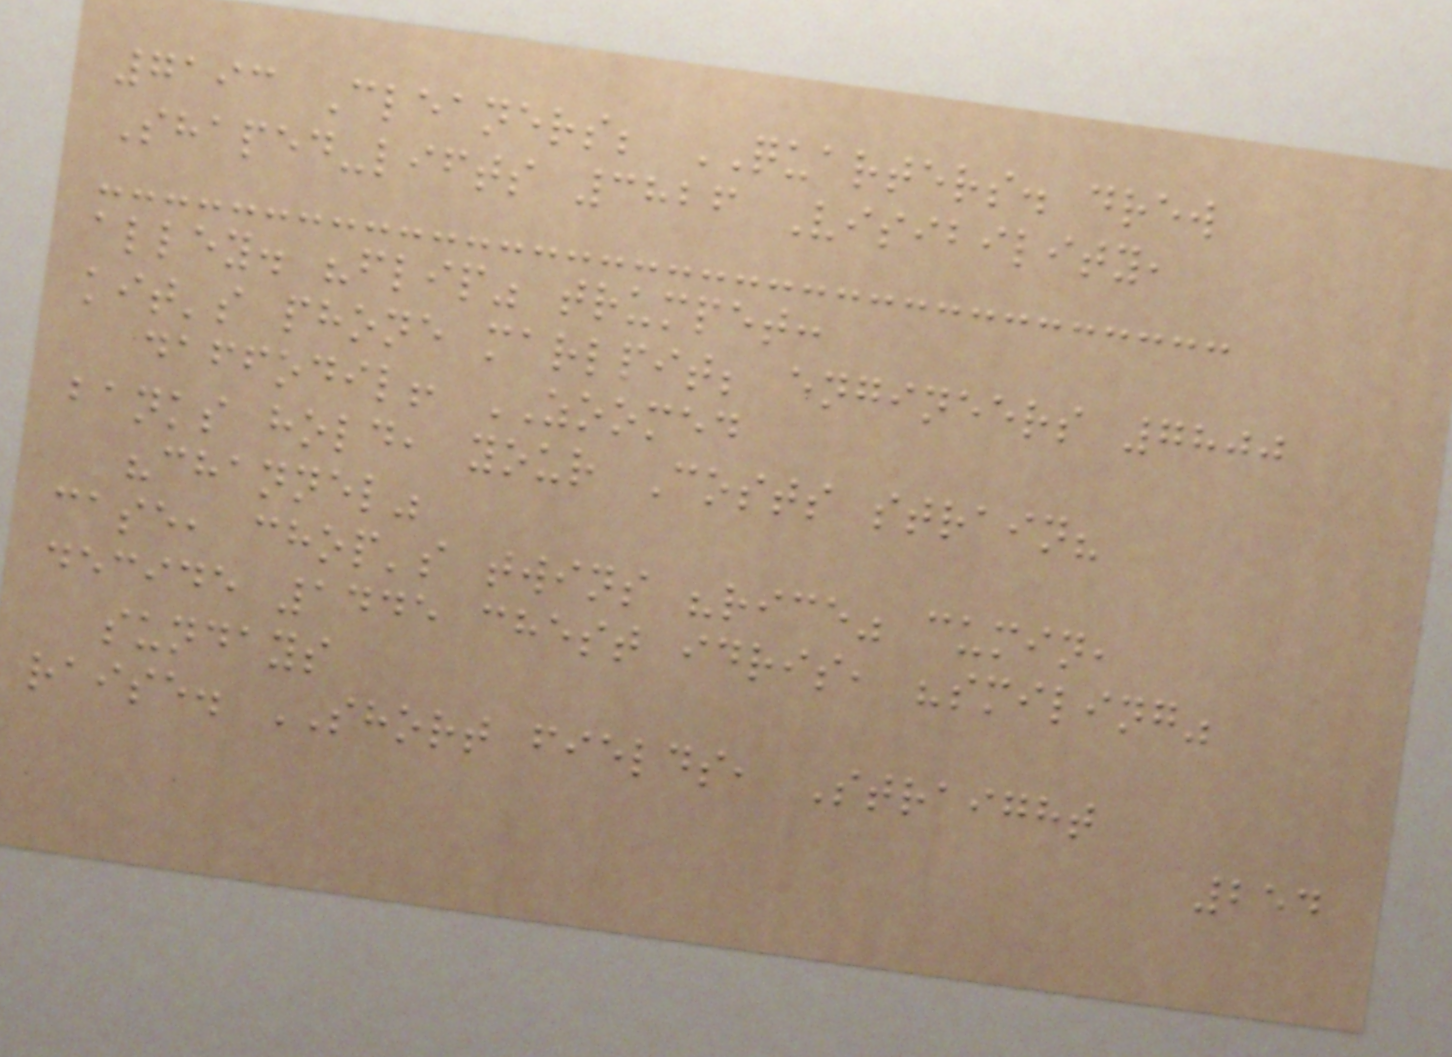7193 Cleaners; QUARTERS. drew
Shaped-lifts 3826 Visibility,
alley. "flip" trumpet:
kit's phone marlpit; engineers 7800
daffodil! ZOOMED
banks hold, your Costs strain?
"channel"
case, chop's twins "rice" cumin,
decide 1445 chest idris, "smiling"
sundays
raise. SHORT fields, Straight
254
